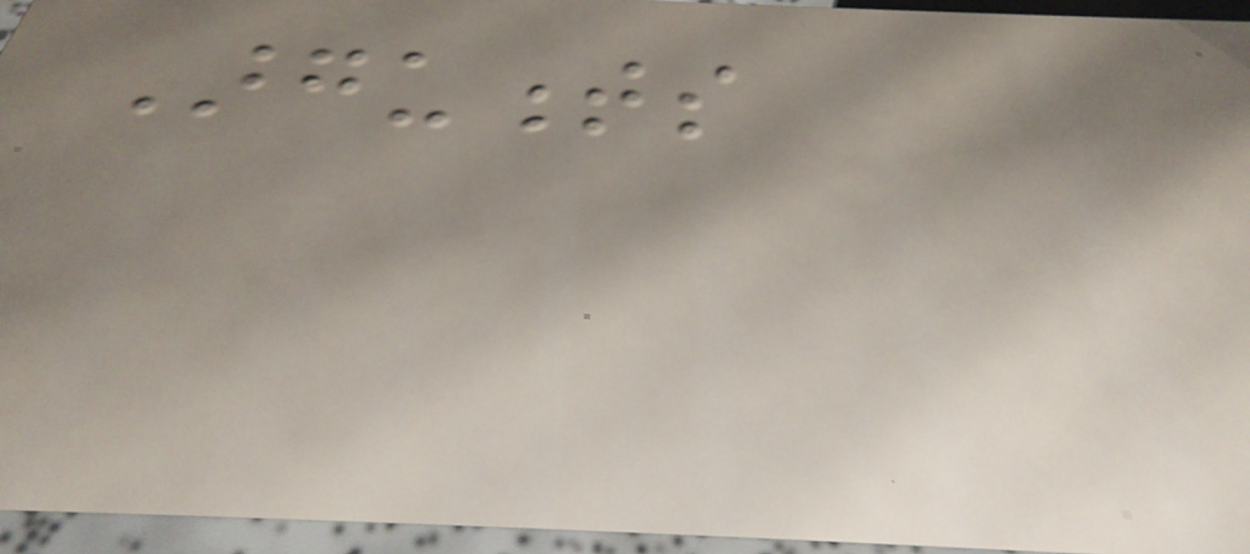Arguments
